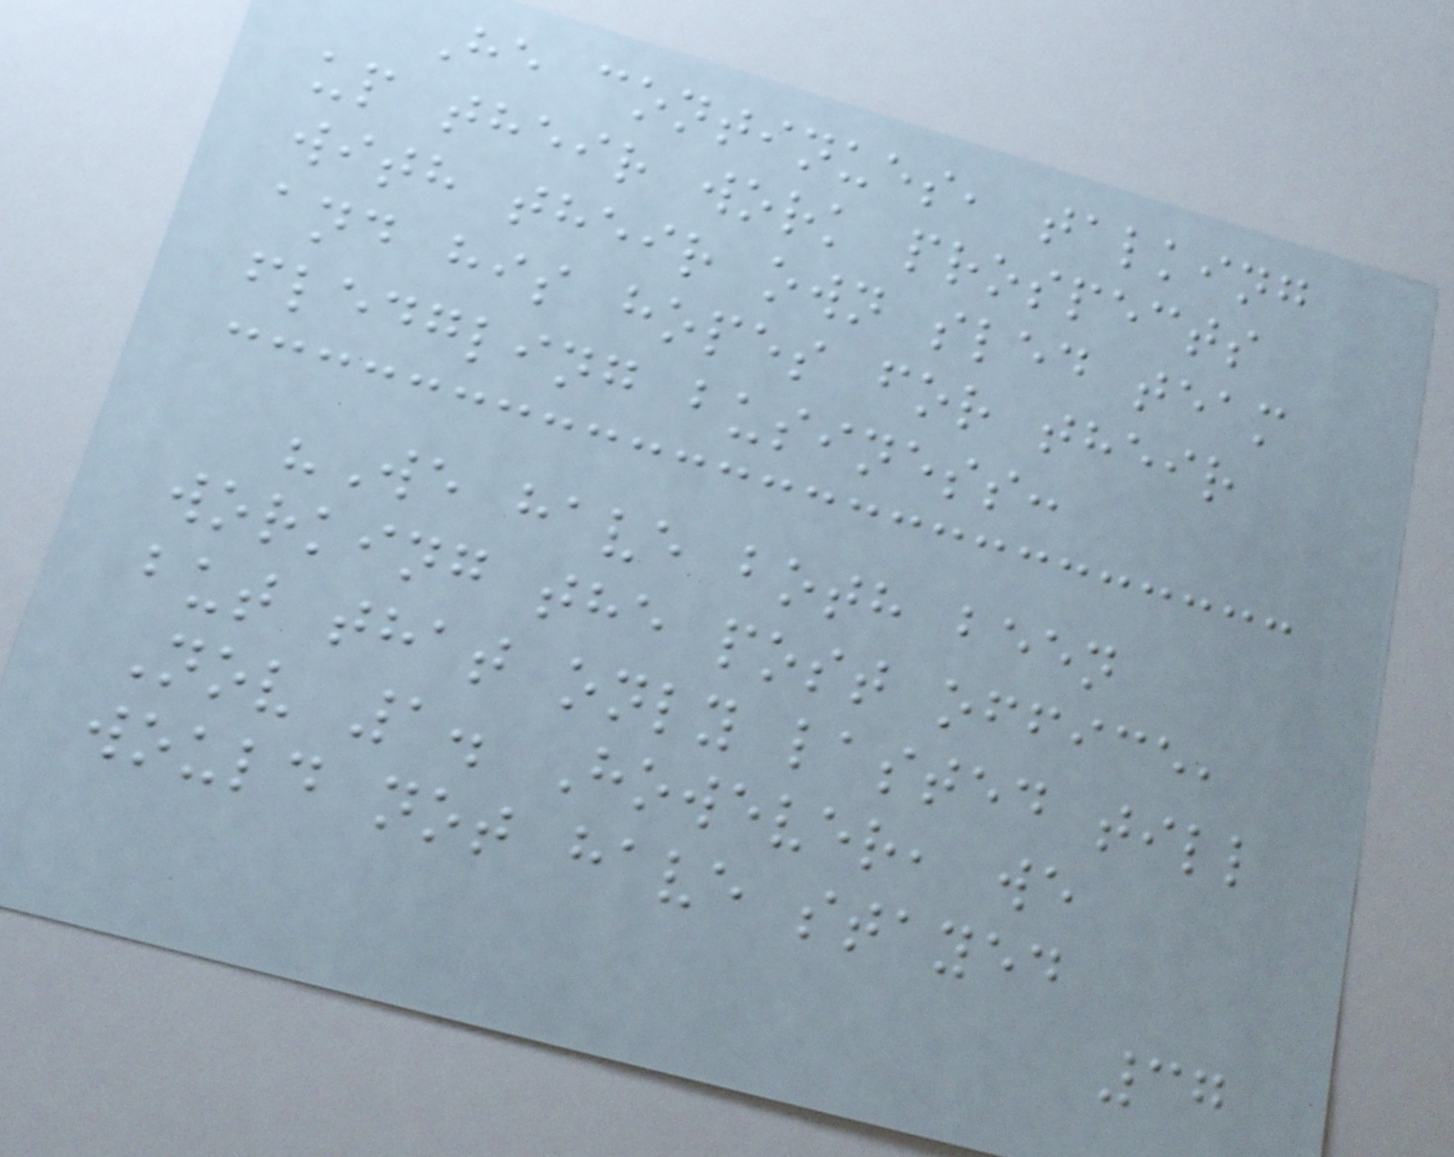He continues, talking
up their work prospects
with their own sled team
and his hopes for their
fledgling business:
"We have both been
working the post office,
but that only lasted till
Nov 1. However, we
would not have stayed
37
